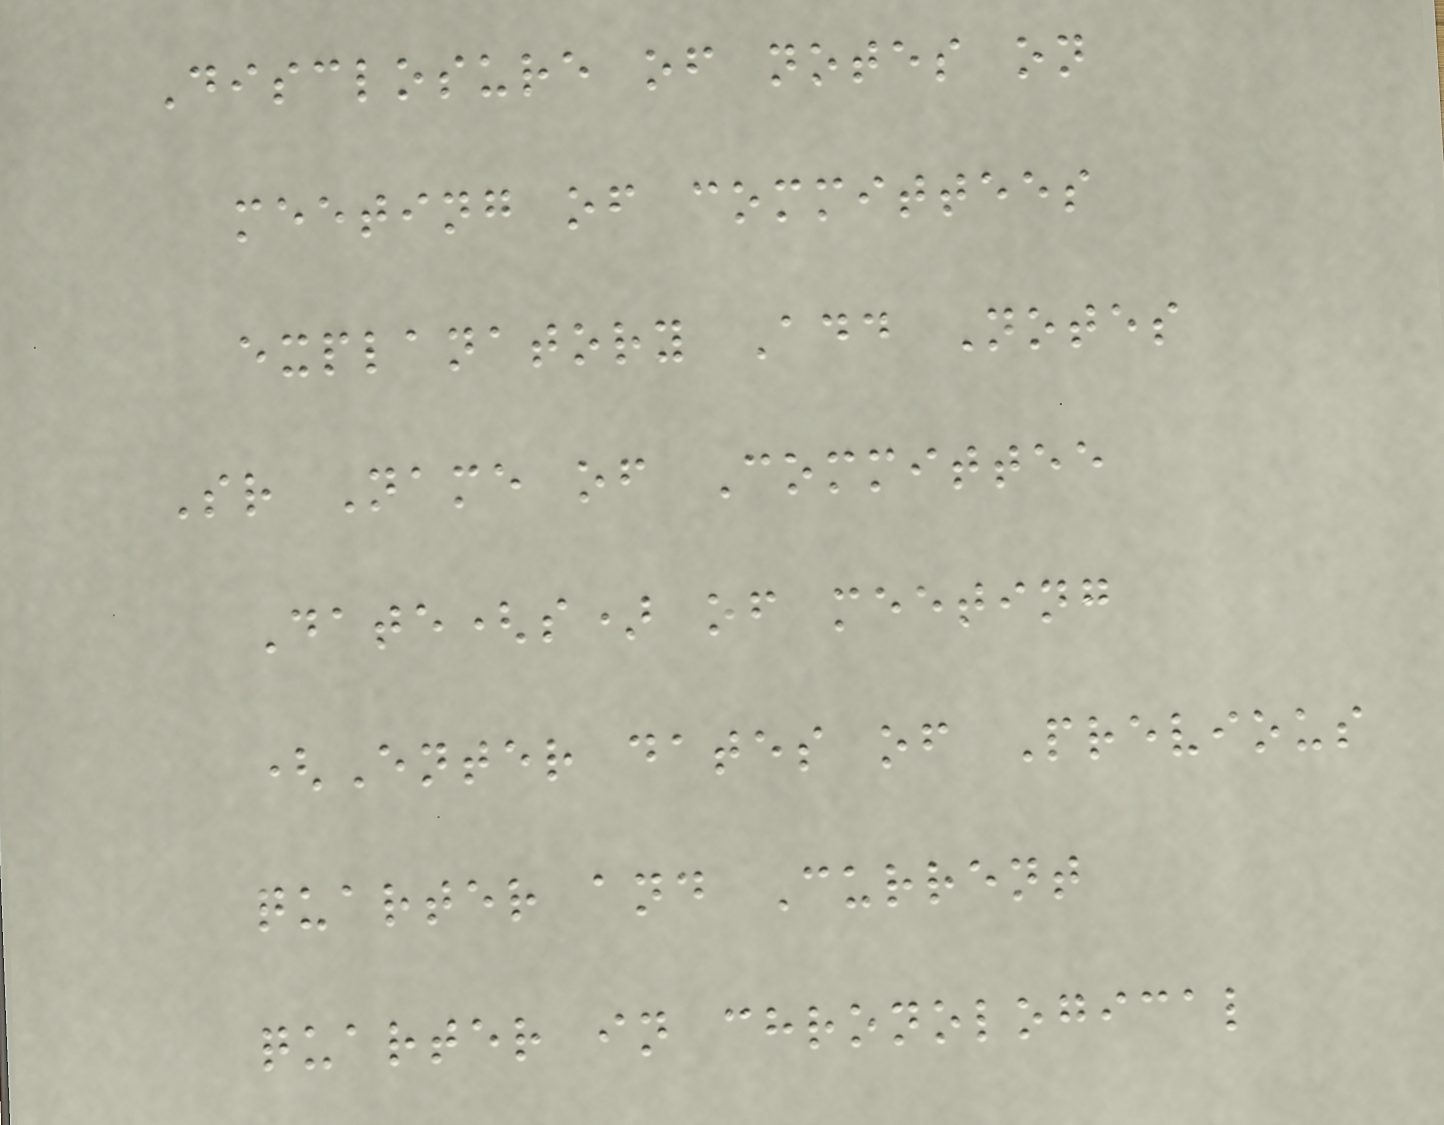Disclosure of notes on
meeting of committees
explanatory Add Notes
Sr Name of Committee
Date(s) of meeting
(Enter dates of Previous
quarter and Current
quarter in chronological
